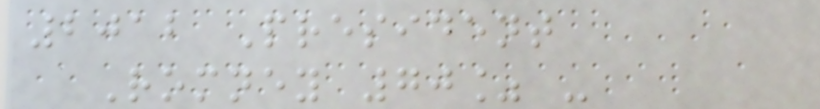2012 President
Romney 70% -
